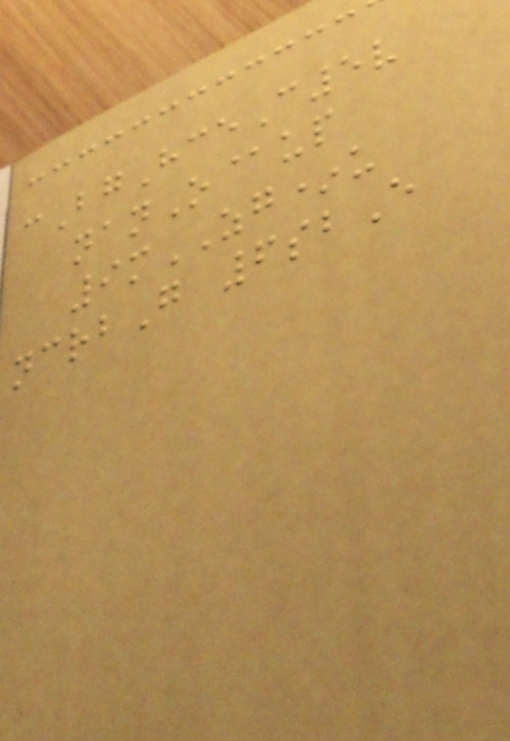cBgHceC5v
nanO@up
9mZG*u
ncrbG 6sbE
